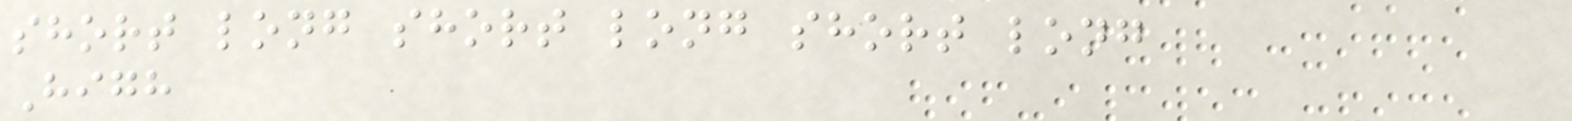short long short long short long
High
